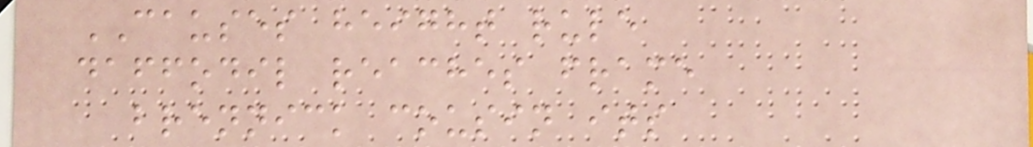CAUSES height rule
daffodil reaches frame
brennick cousin its
